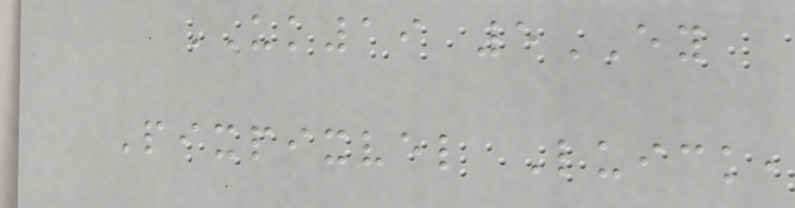UK19 5EY
Pixpixvel Luick,
